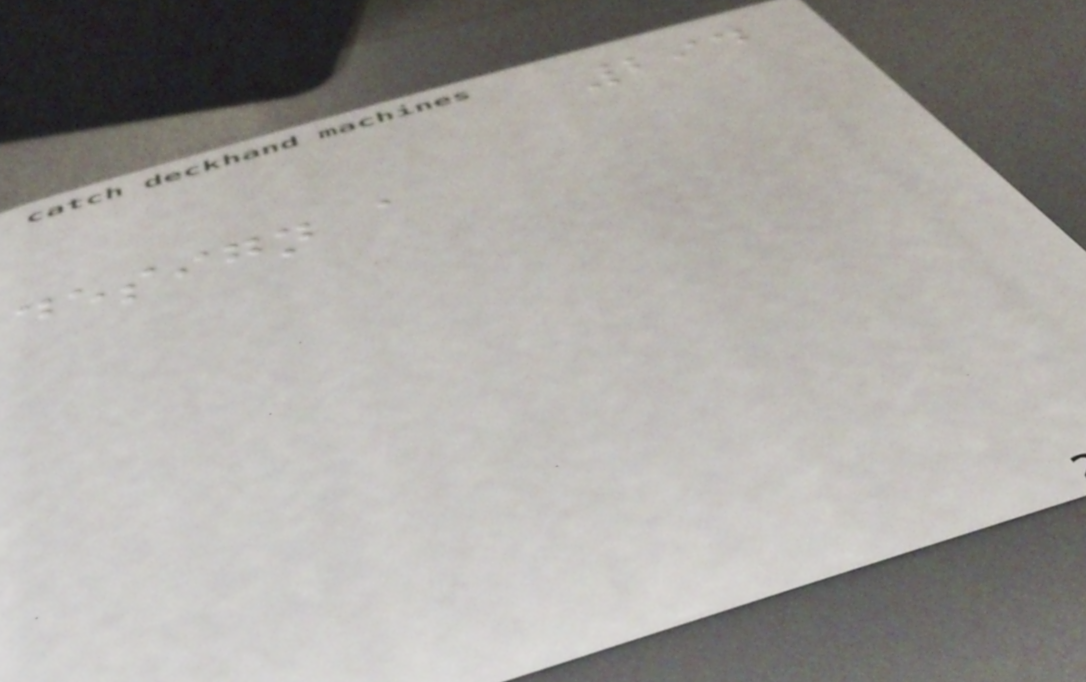294
design a
